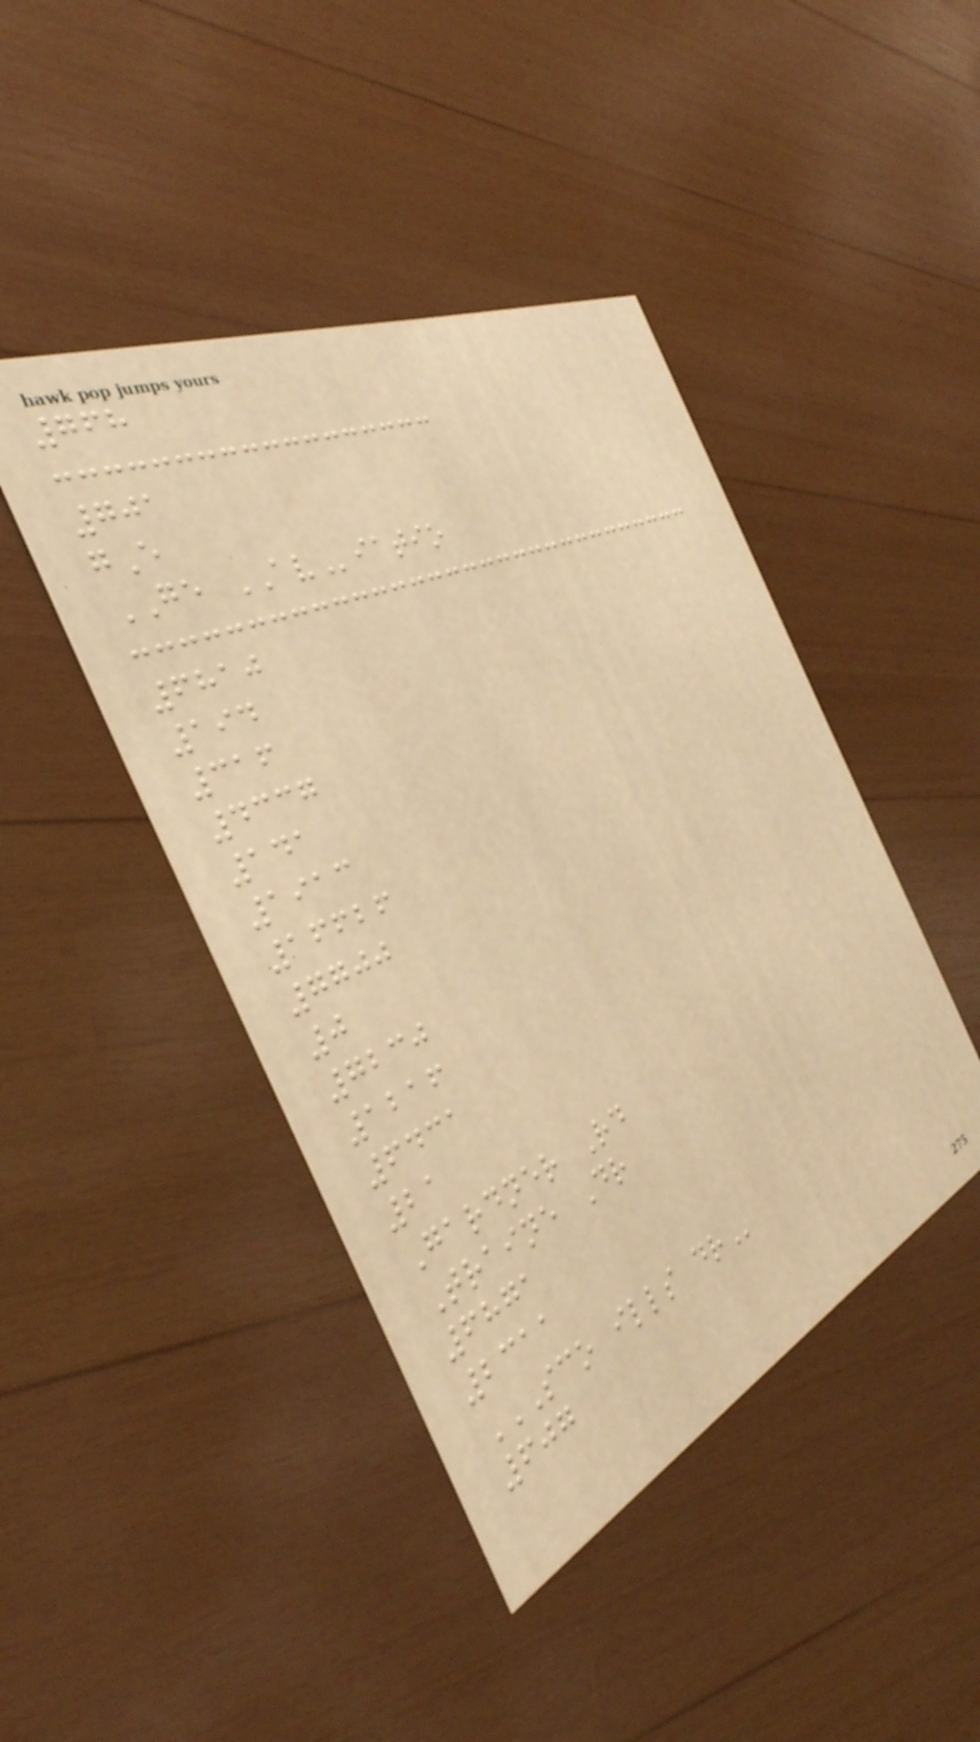768
701
gE
GE AViatio
6810
194
316
4337
141
1913
16626
7700
0
7230
1216
6431
21
Gardner Rd
Traine Dr
6871
2311
SCO ILLS DR
607
